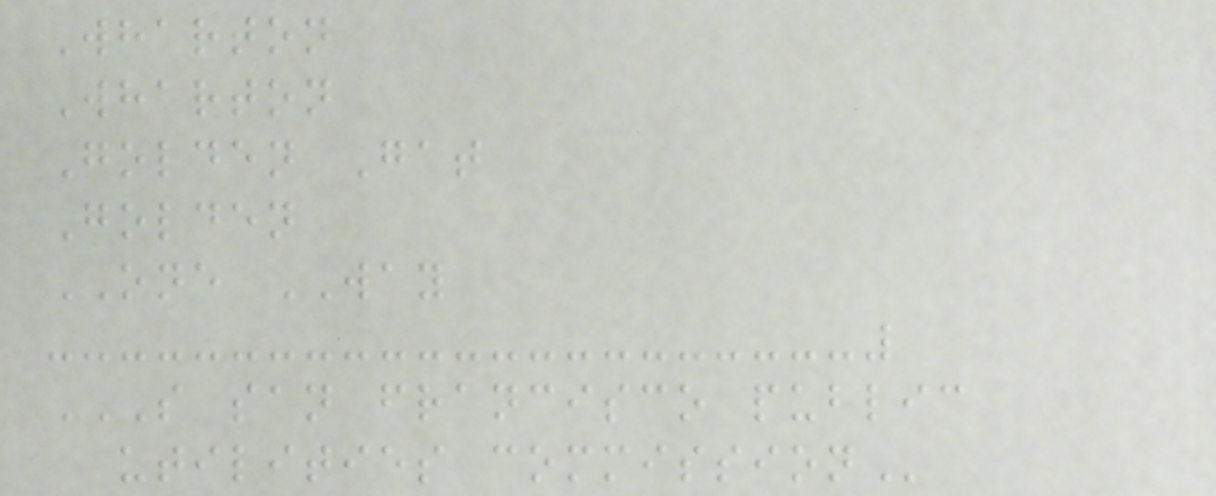Wharton
Wharton
Golden Gat
Golden
ONE WAY
S SAN FRANCISCO PUBLIC
UTILITIES COMMISSION
